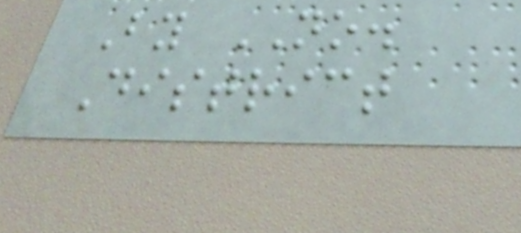By NO.
District
